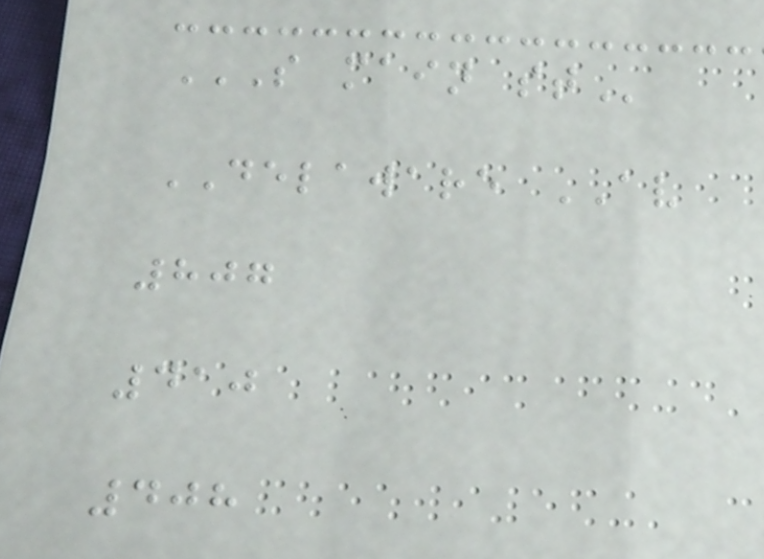S MAIN ST
DELAWARE AV
807
410
408
